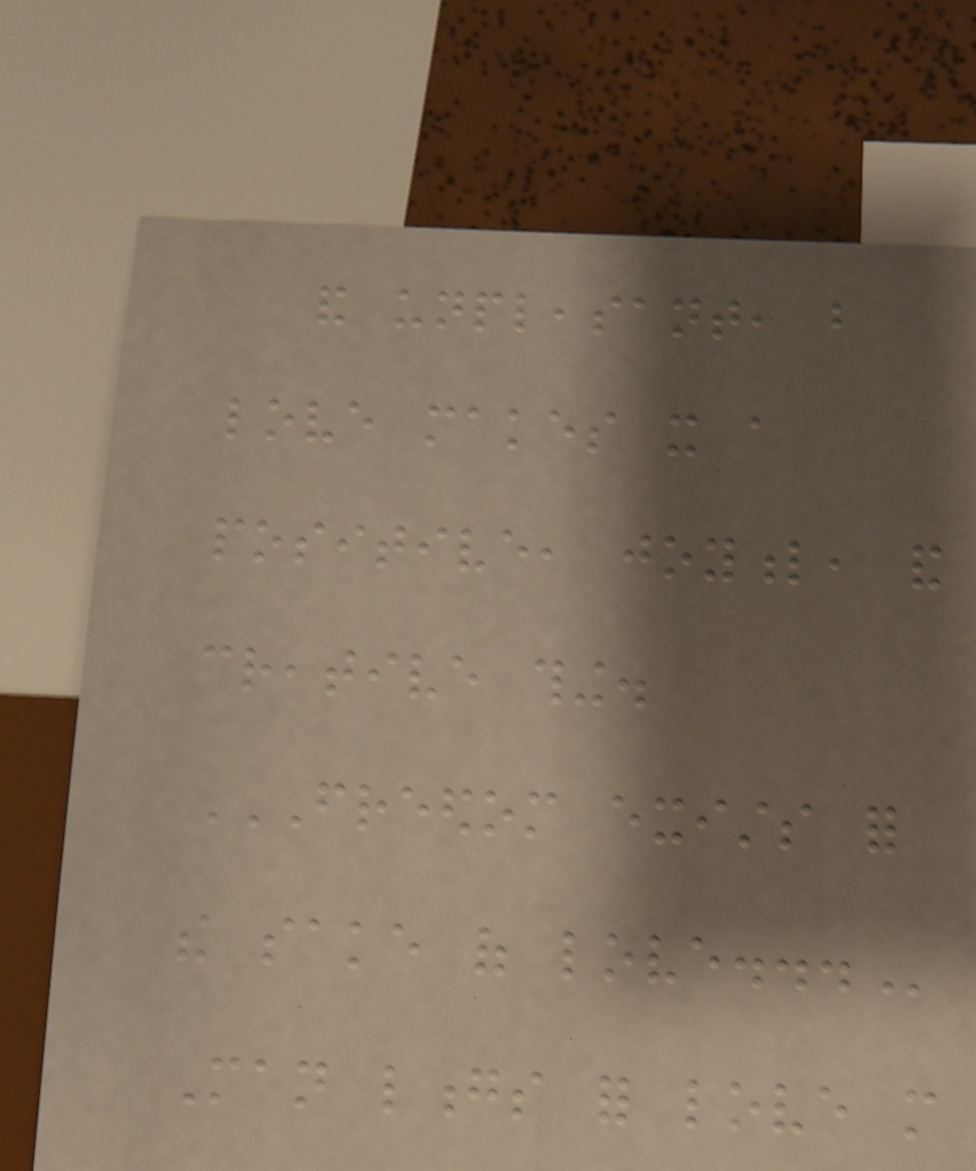and unpleasant, but
love makes it a
positive, joyful, and
creative thing.
FREEDOM EXISTS FOR
THE SAKE OF LOVE...
Man longs for love more
